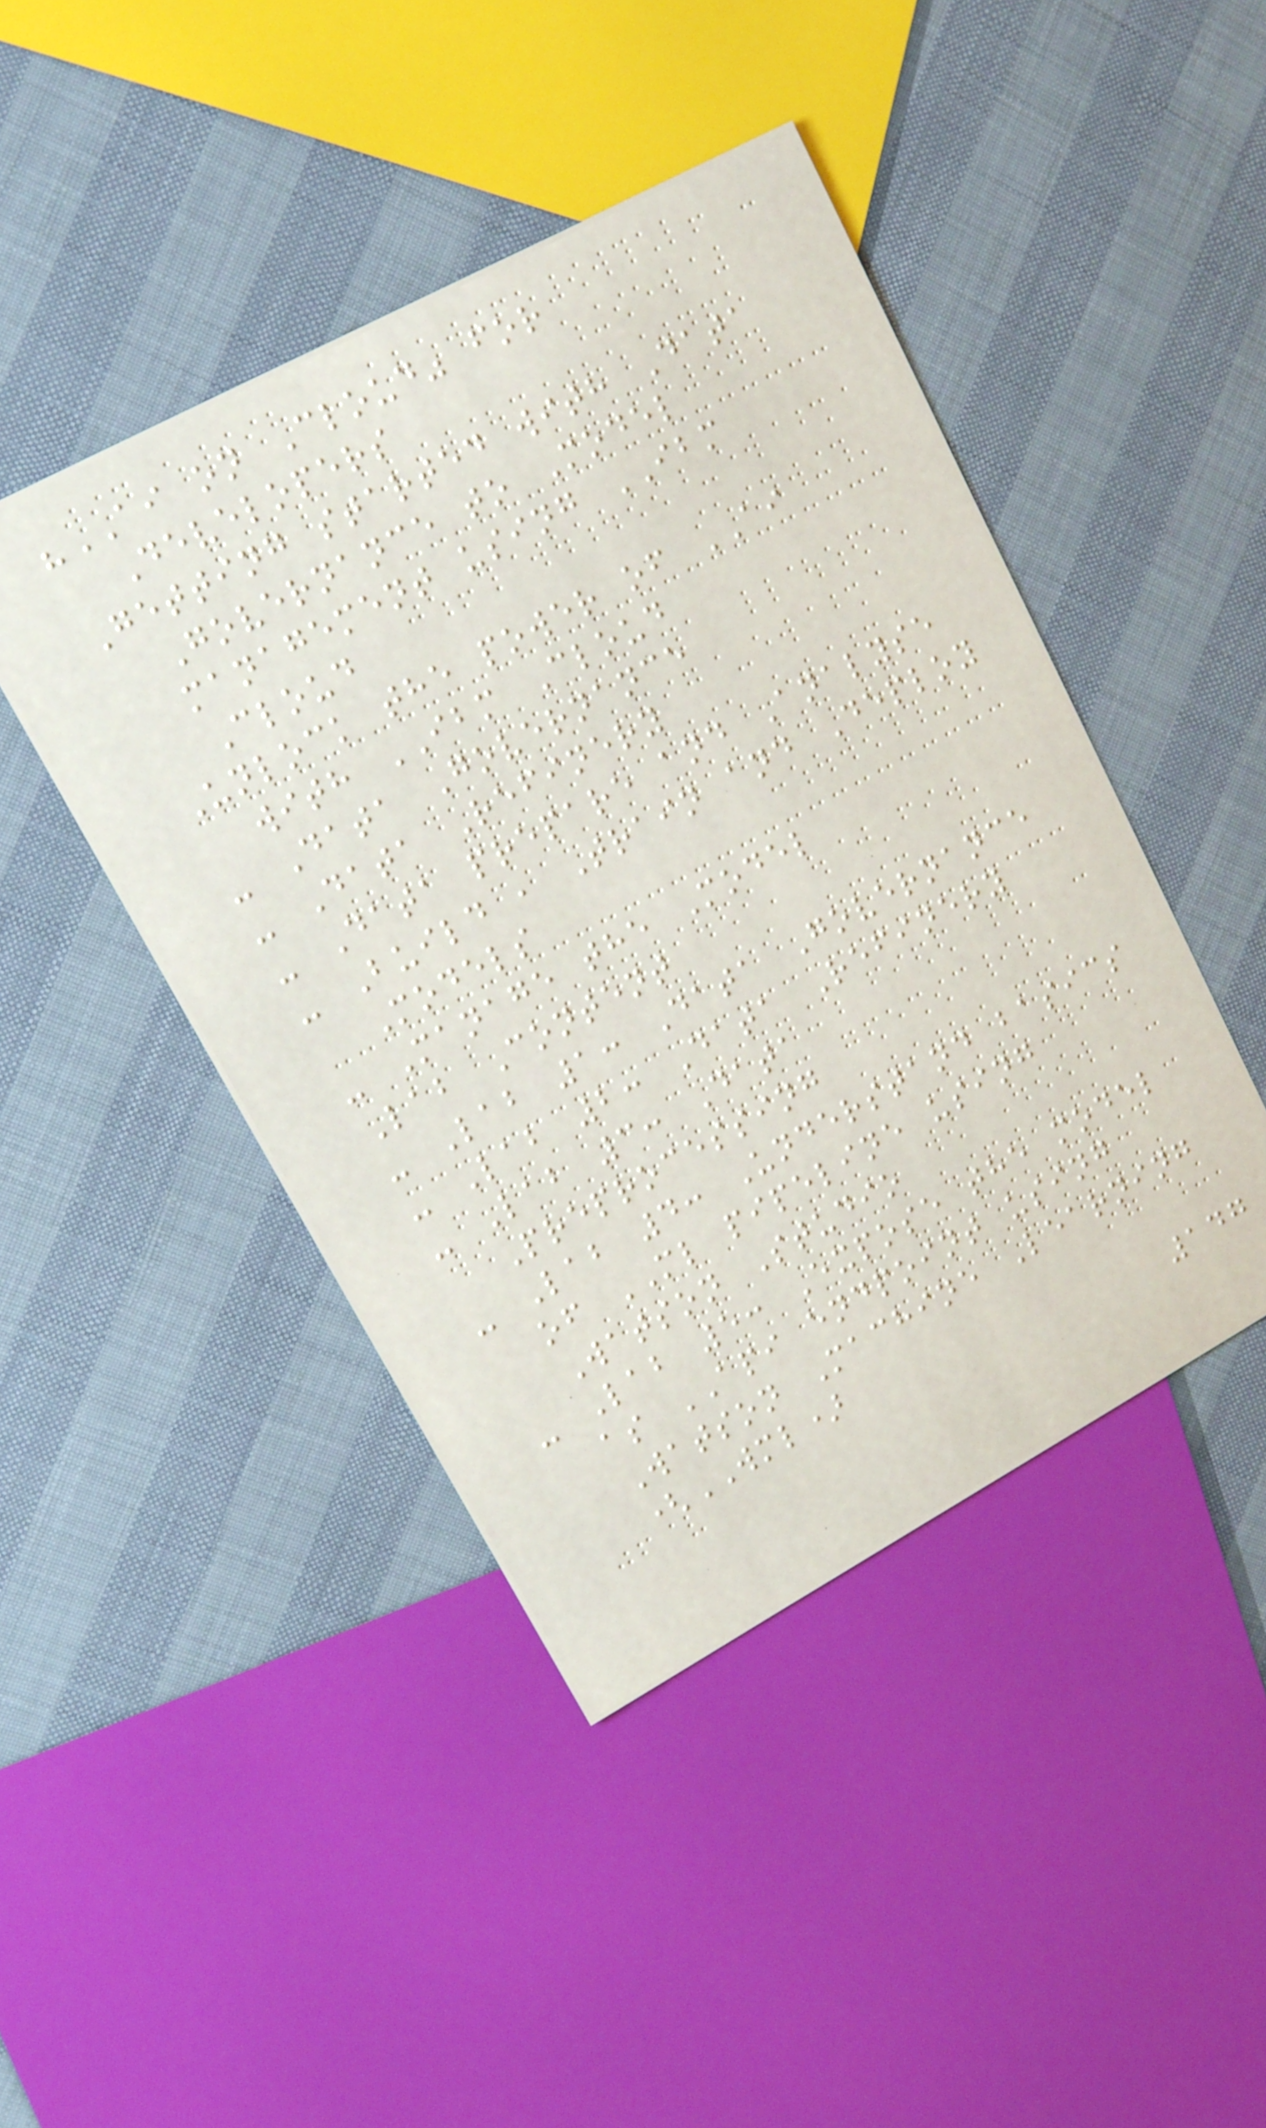"AI on Cloud" for
Developers
Getting started with Data
Governance to Model
management using IBM
Cloud
Unlock the power of AI
with IBM Cloud
- Data Governance
- Data Refinery
- Data prepare and Analyse
- Build , Train and Deploy
Models
- Manage the Model
Lab Content
- Lab 1: Data Governance
- Lab 2: Data Refinery
- Lab 3: Data
Preprocessing
- Lab 4: Understand basics
of ML pipeline using
Watson Studio
- Lab 5: Expose the model
as API endpoint using
Watson Machine Learning
(WML)
147
